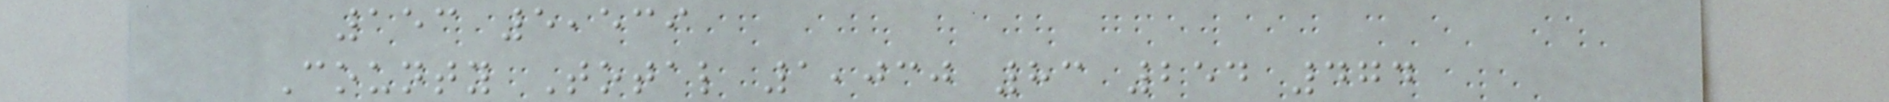153 5,539
County Total 1,030 83 254 474
